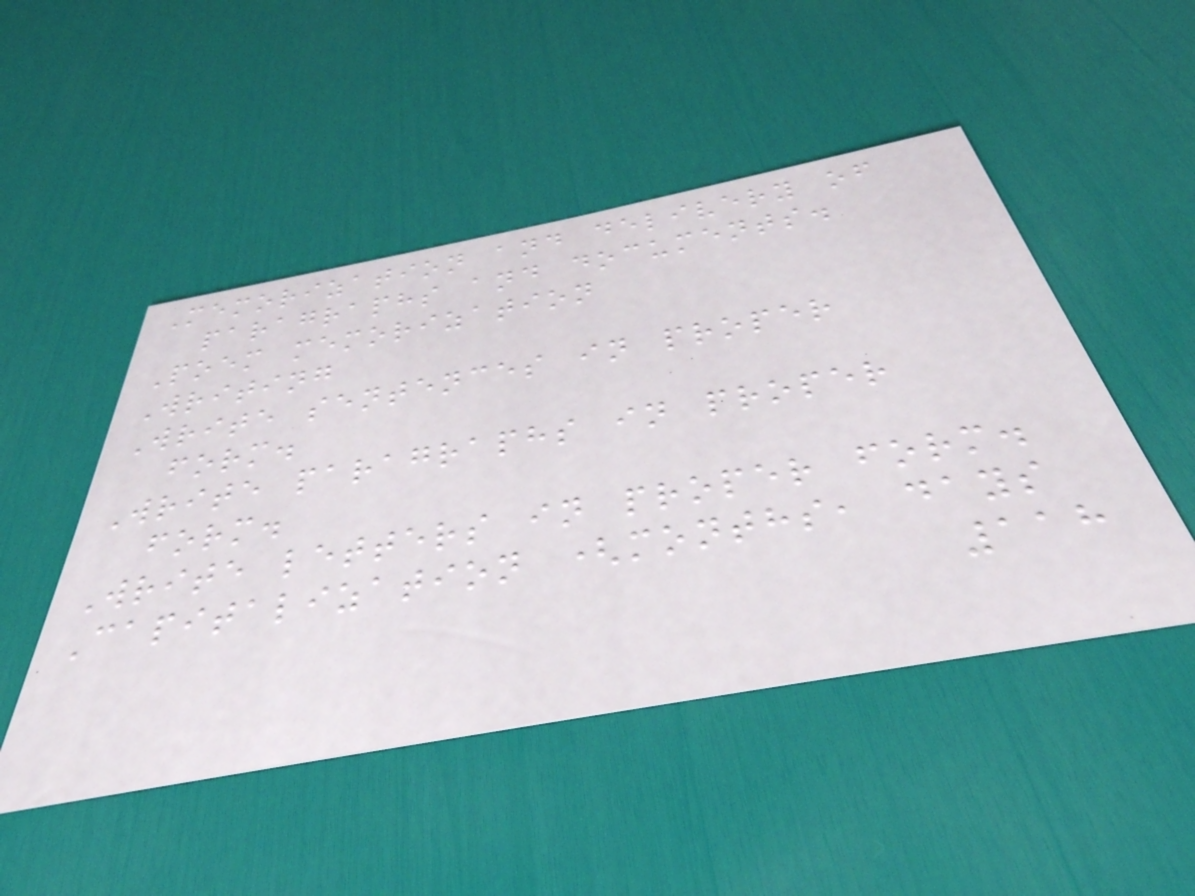Memorization and delivery of
paragraphs and documents.
Poem memorization
Writing
Write sentences in proper
form.
Write paragraphs in proper
form.
Write letters in proper form.
Capitalization (months, days
118
